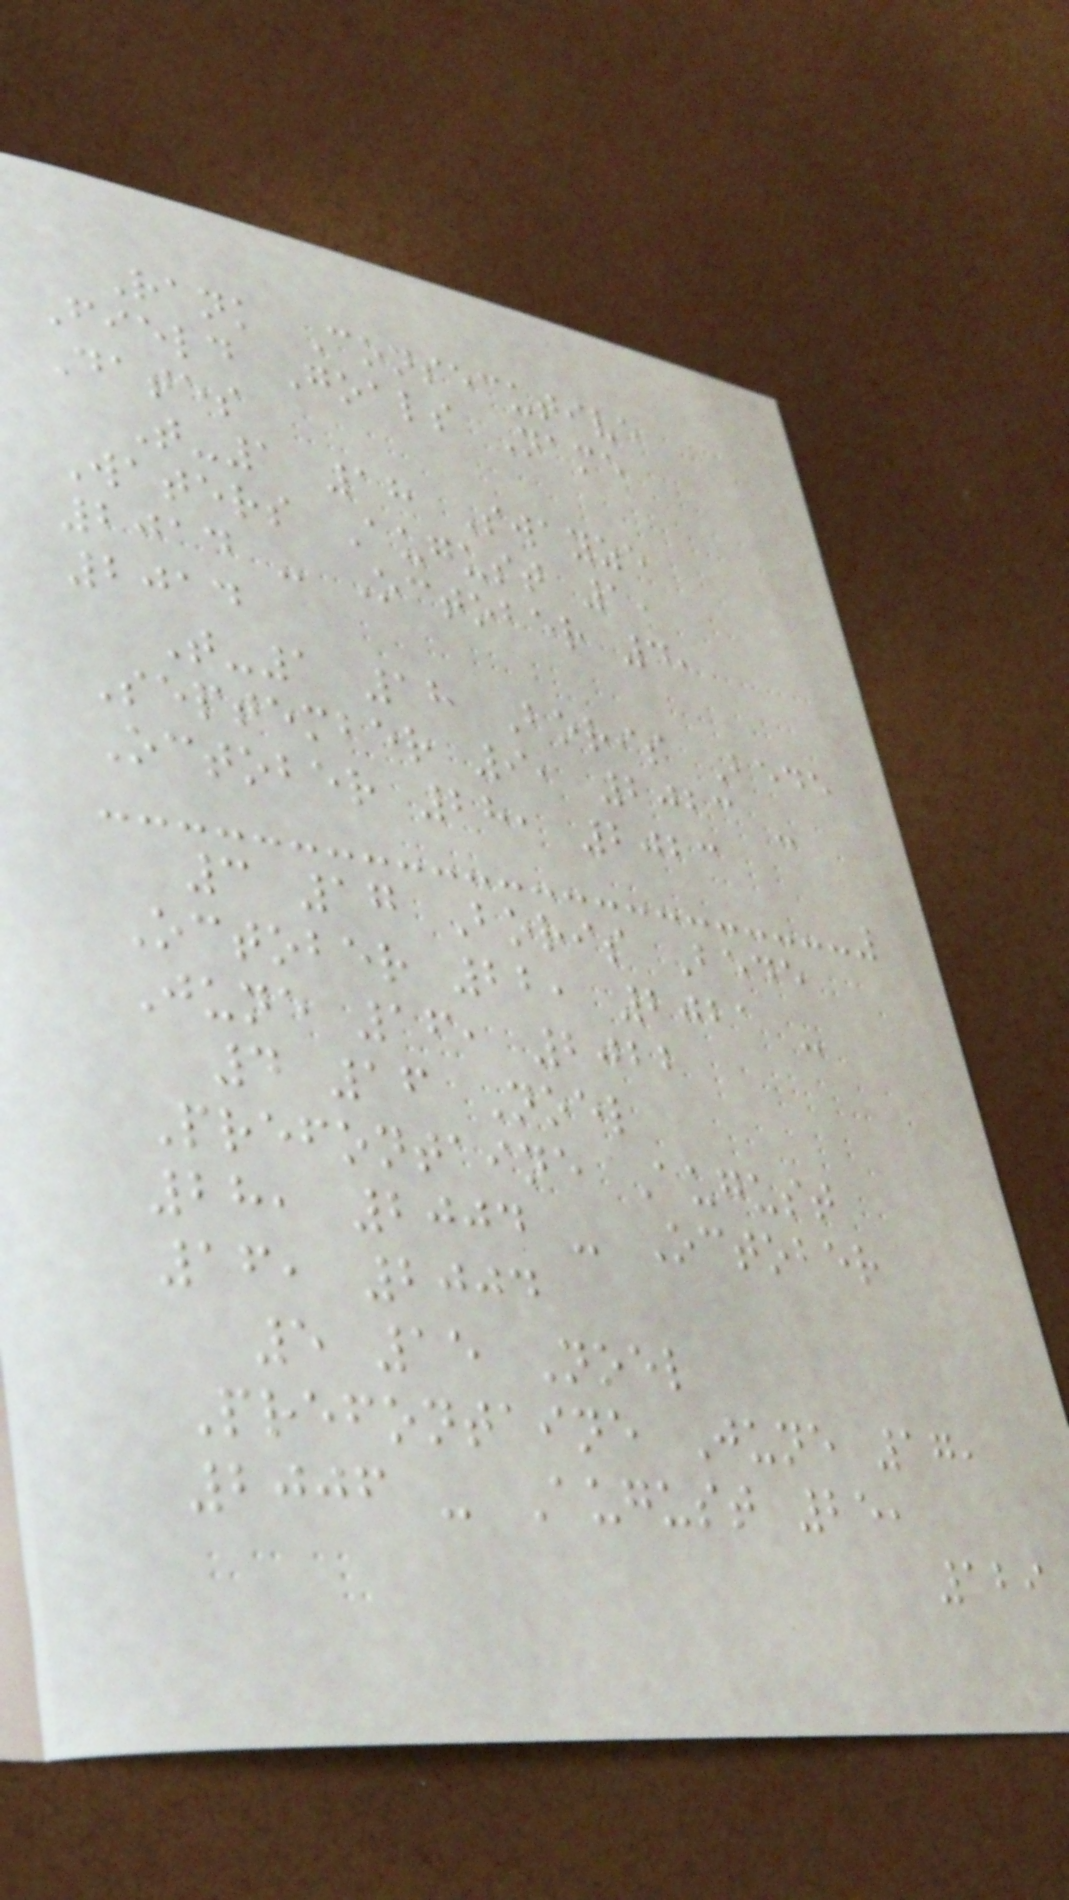Rank Consecutive
Field Goals Name
Dates
T-1 18 Swayze
Waters August 1,
2014 - October 4,
2014
T-1 18 Boris Bede
September 9, 2023 -
October 28, 2023
3 17 Boris Bede
October 22, 2021 -
June 16, 2022
4 16 Noel
Prefontaine August
28, 2004 - October
16, 2004
5 15 Noel
Prefontaine June 17,
2006 - August 25,
129
